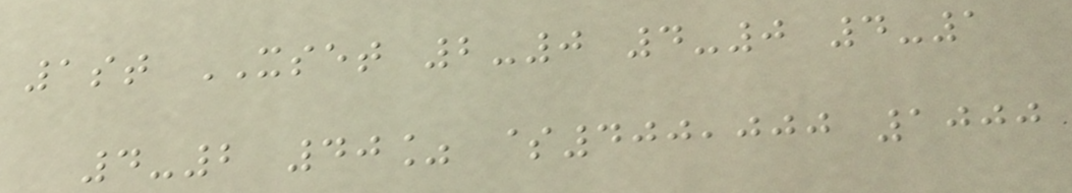1st XSET 2-0 4-0 4-1
4-2 40% $400,000 1000
